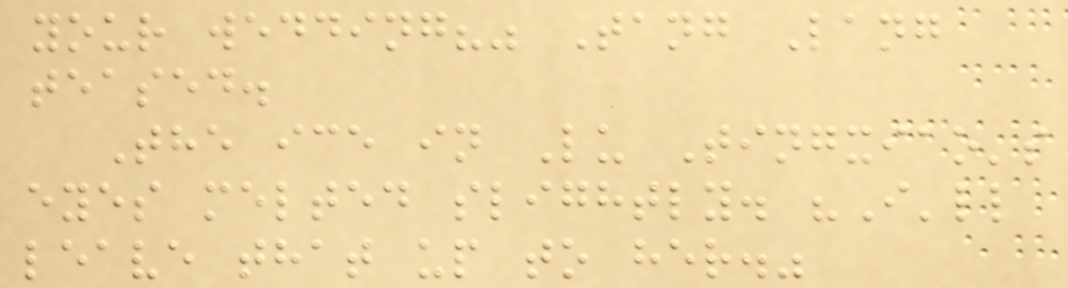your wedding?" Tang Lang
teased.
The ice in Lu Tingxiao's
eyes melted slightly. "I'll
leave that up to her."
